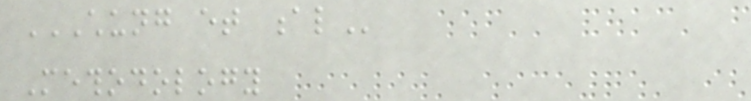CHUNG ET AL
Methodology
